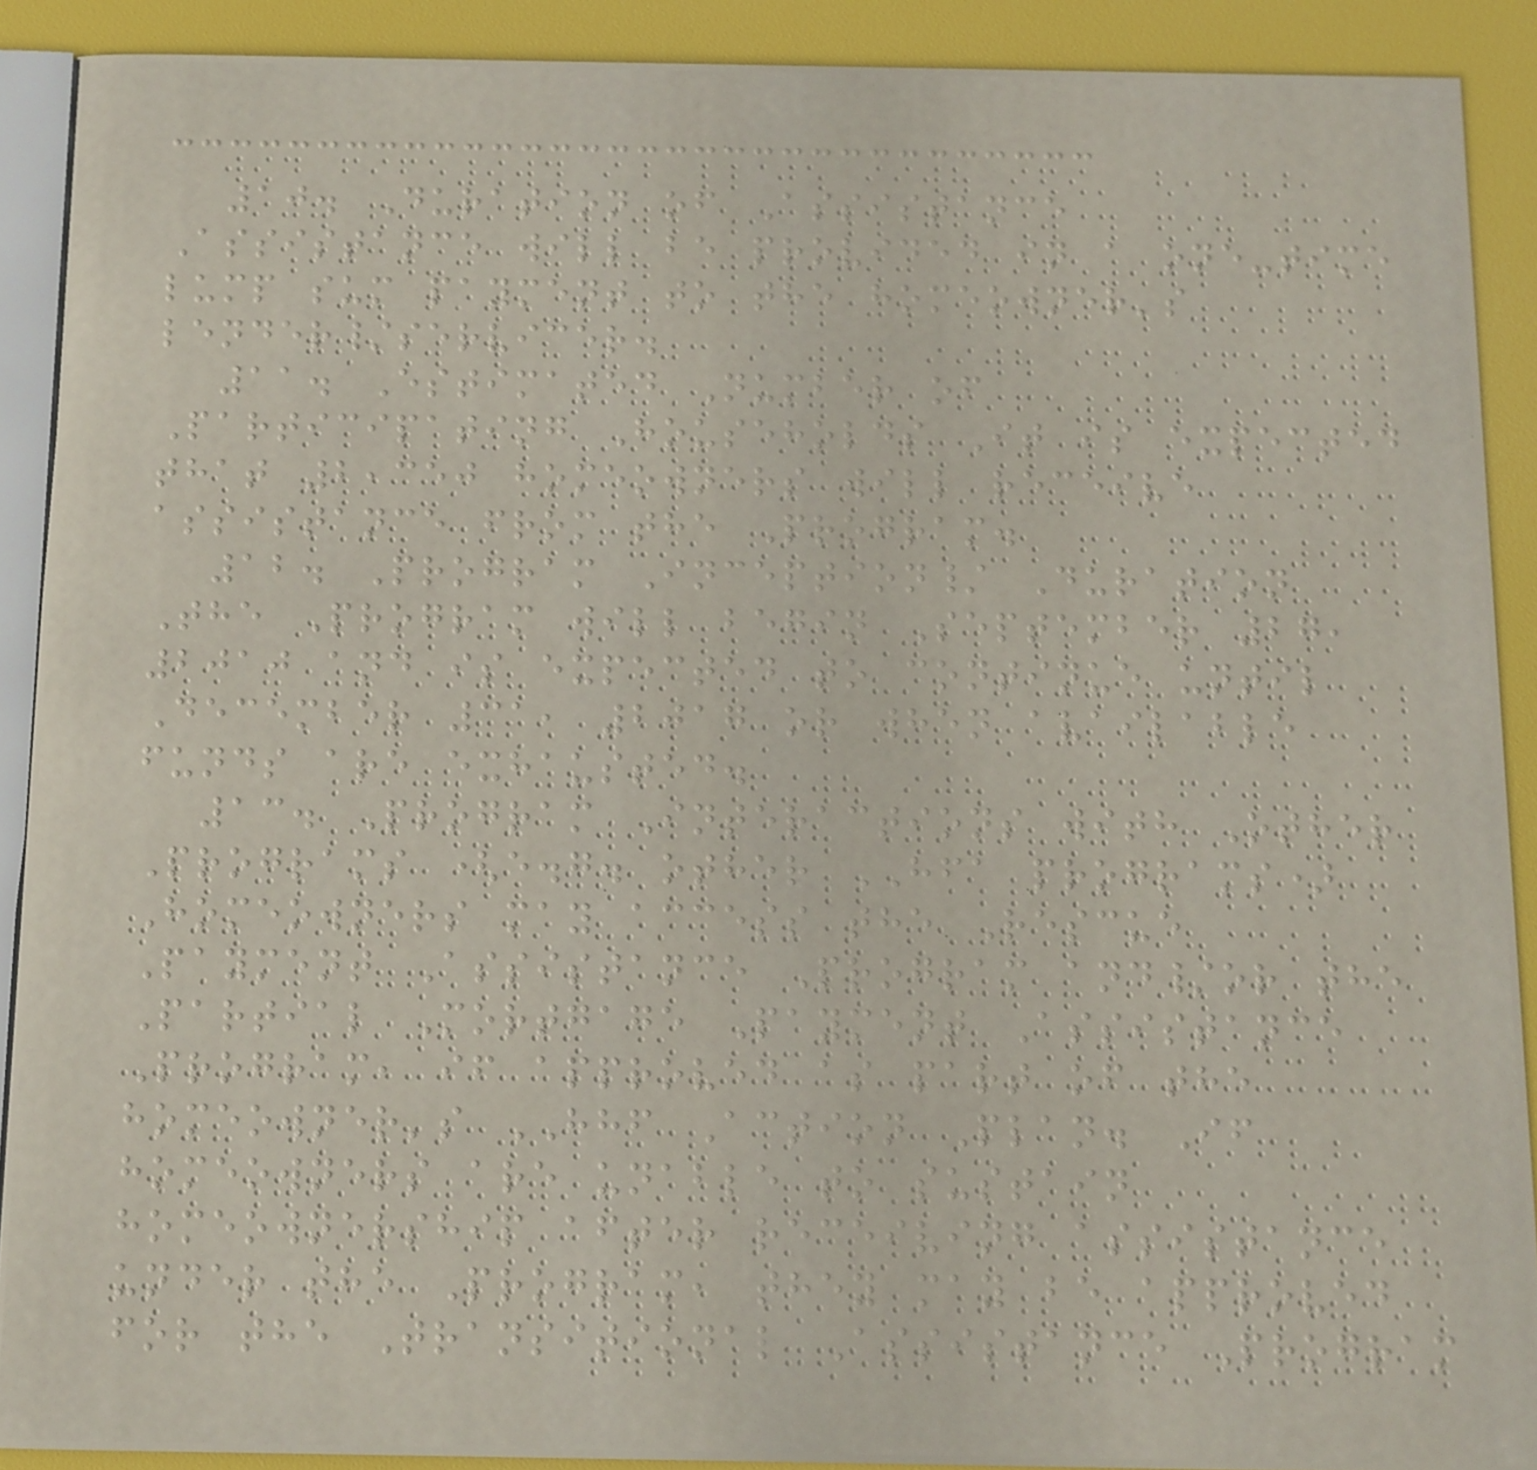10. Duration of Assistance
Assistance will be provided in a one-time
lump sum payment to the homeowner's
lender/servicer.
11. Estimated Number of
Participating Households It is expected
that 2,350 homeowners will receive
assistance from the Program.
12. Program Inception/ Duration
The Program will begin September 27,
2010 and is expected to continue until
December 31, 2017 or when available
funds are exhausted.
13. Program Interactions with Other
Programs (e.g. other HFA programs)
Homeowners may access the Rescue
Payment Assistance Program and/or the
Partial Mortgage Payment Assistance
Program, if approved as part of the
homeowner's HHF Action Plan. If
homeowners are unable to sustain
homeownership after receiving assistance
under the Program, they may be approved
for the Transitional Assistance Program
